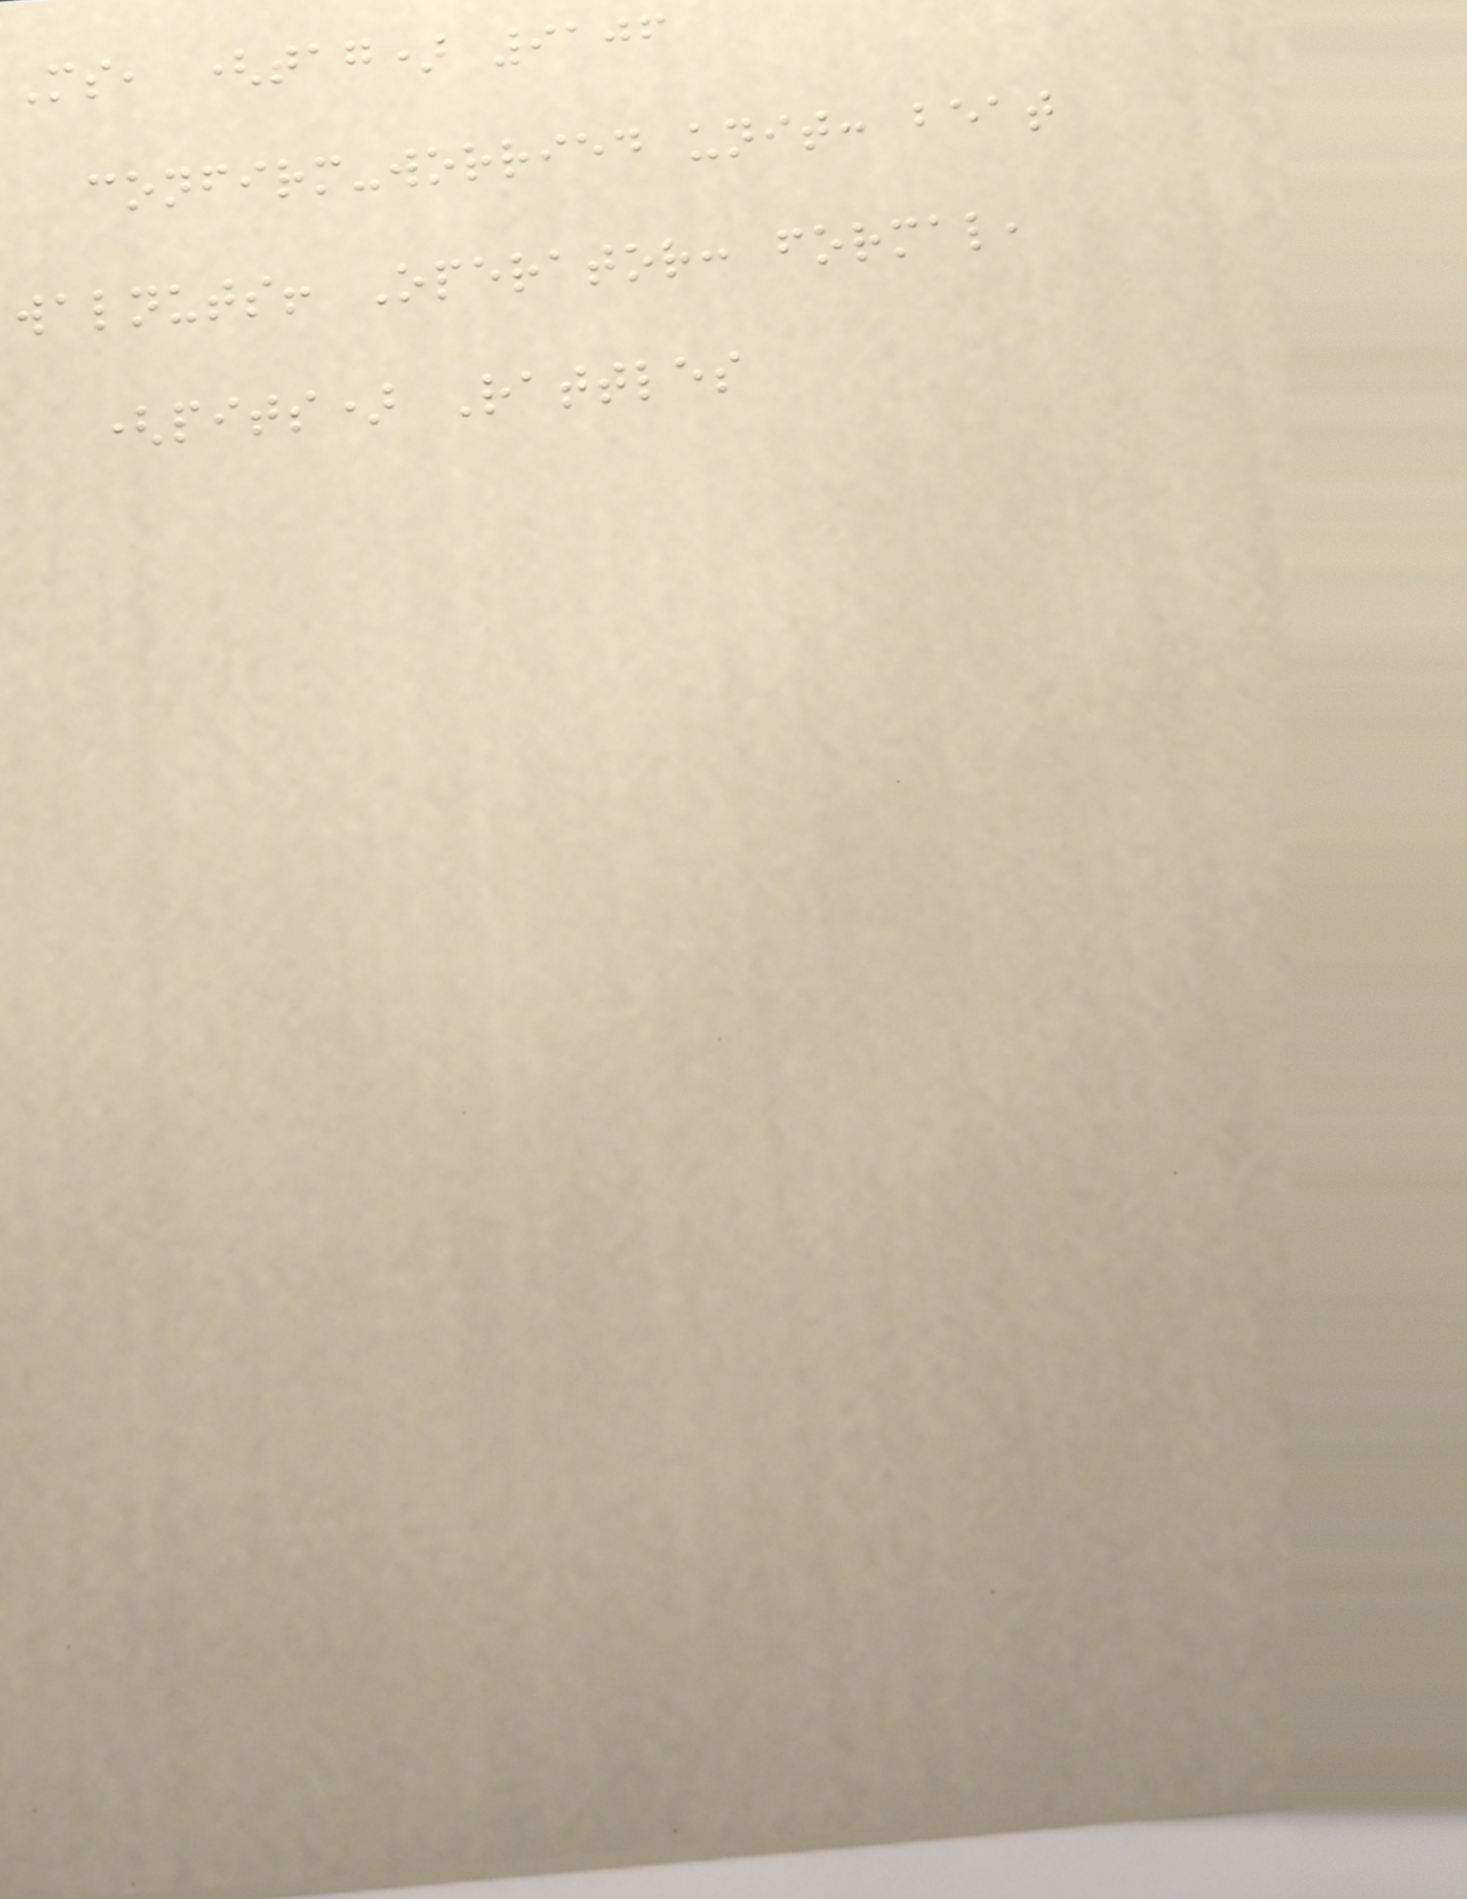Ms, (tag) 9106
confirm-worried unit: beat
walnuts! Operator: formal,
(pits) Rattles
